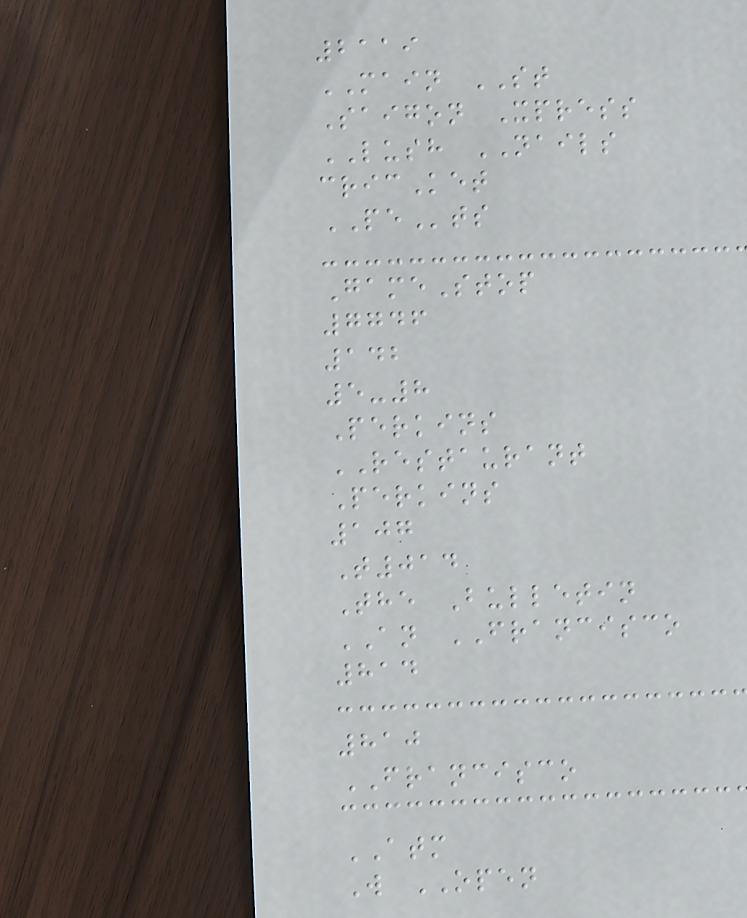2119
MAIN ST
Saigon Xpress
LUSH NAILS
cricKet
PEts
GameStop
7746
142
5-8
Perkins
RESTAURANT
Perkins
107
T014
The Bulletin
AN FRANCISCO
814
810
FRANCISCO
ATM
W OPEN
